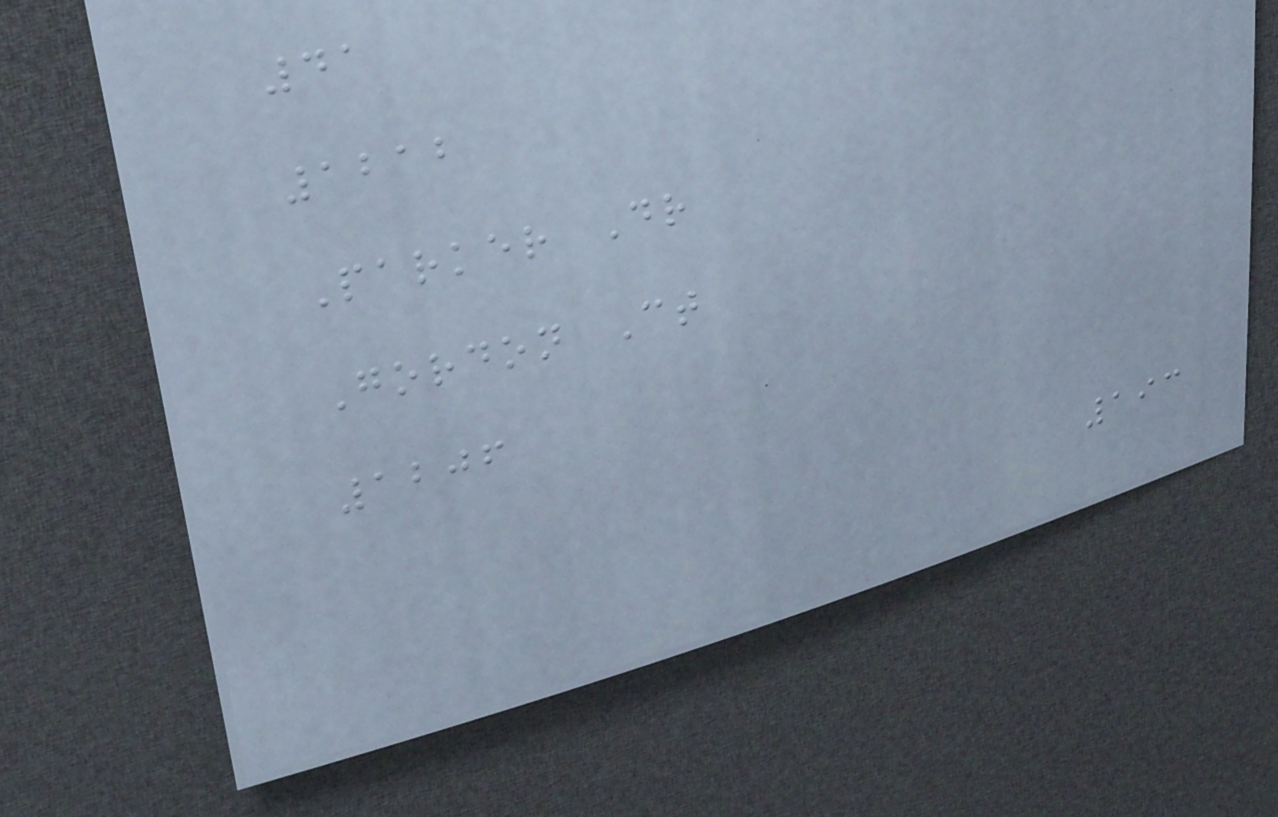41
1212
Parker Dr
Gordon Ct
1206
193
